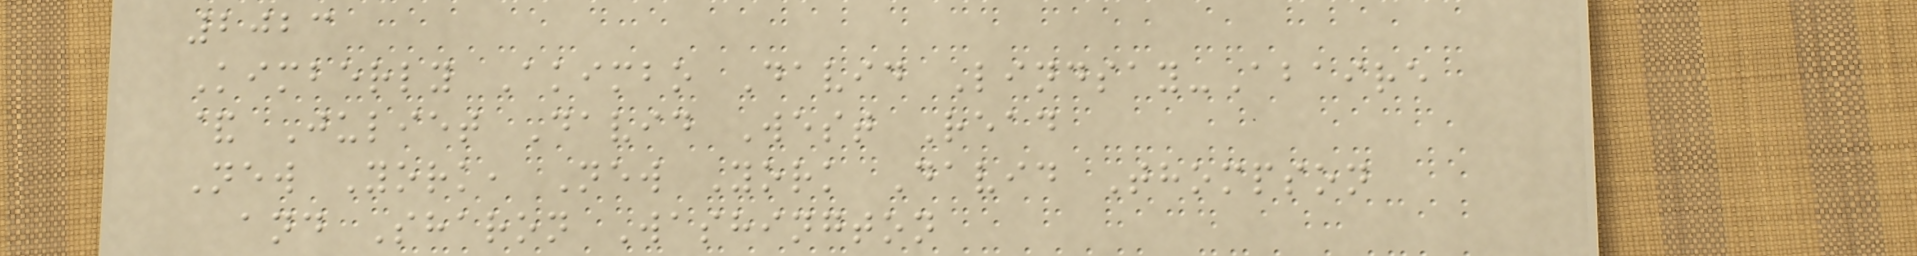2023
Kimberly Akimbo David Lindsay-Abaire
& Juliet David West Read
New York, New York David Thompson
and Sharon Washington
